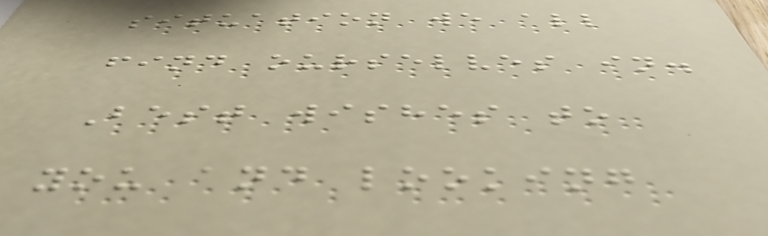situation we all
find ourselves in.
Best wishes to
you and looking
